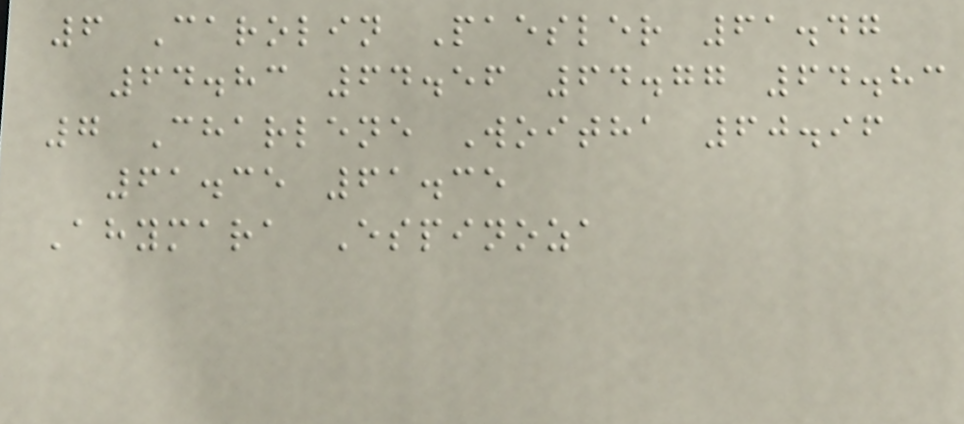6 Carolin Paesler 61.47
64.83 64.56 64.77 64.83
7 Charlene Woitha 60.96
61.35 61.35
Ahymara Espinoza
